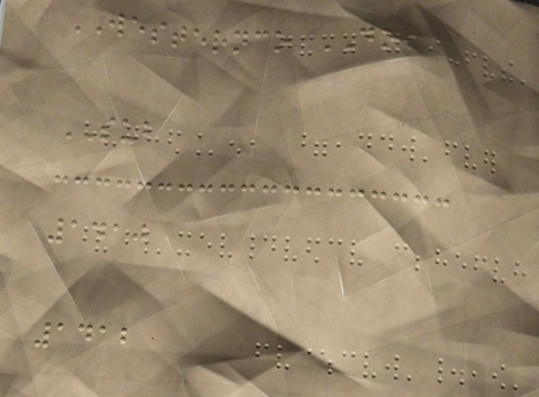WESTERNCO DOI
SUB
1410
1412
